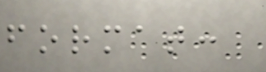format:
